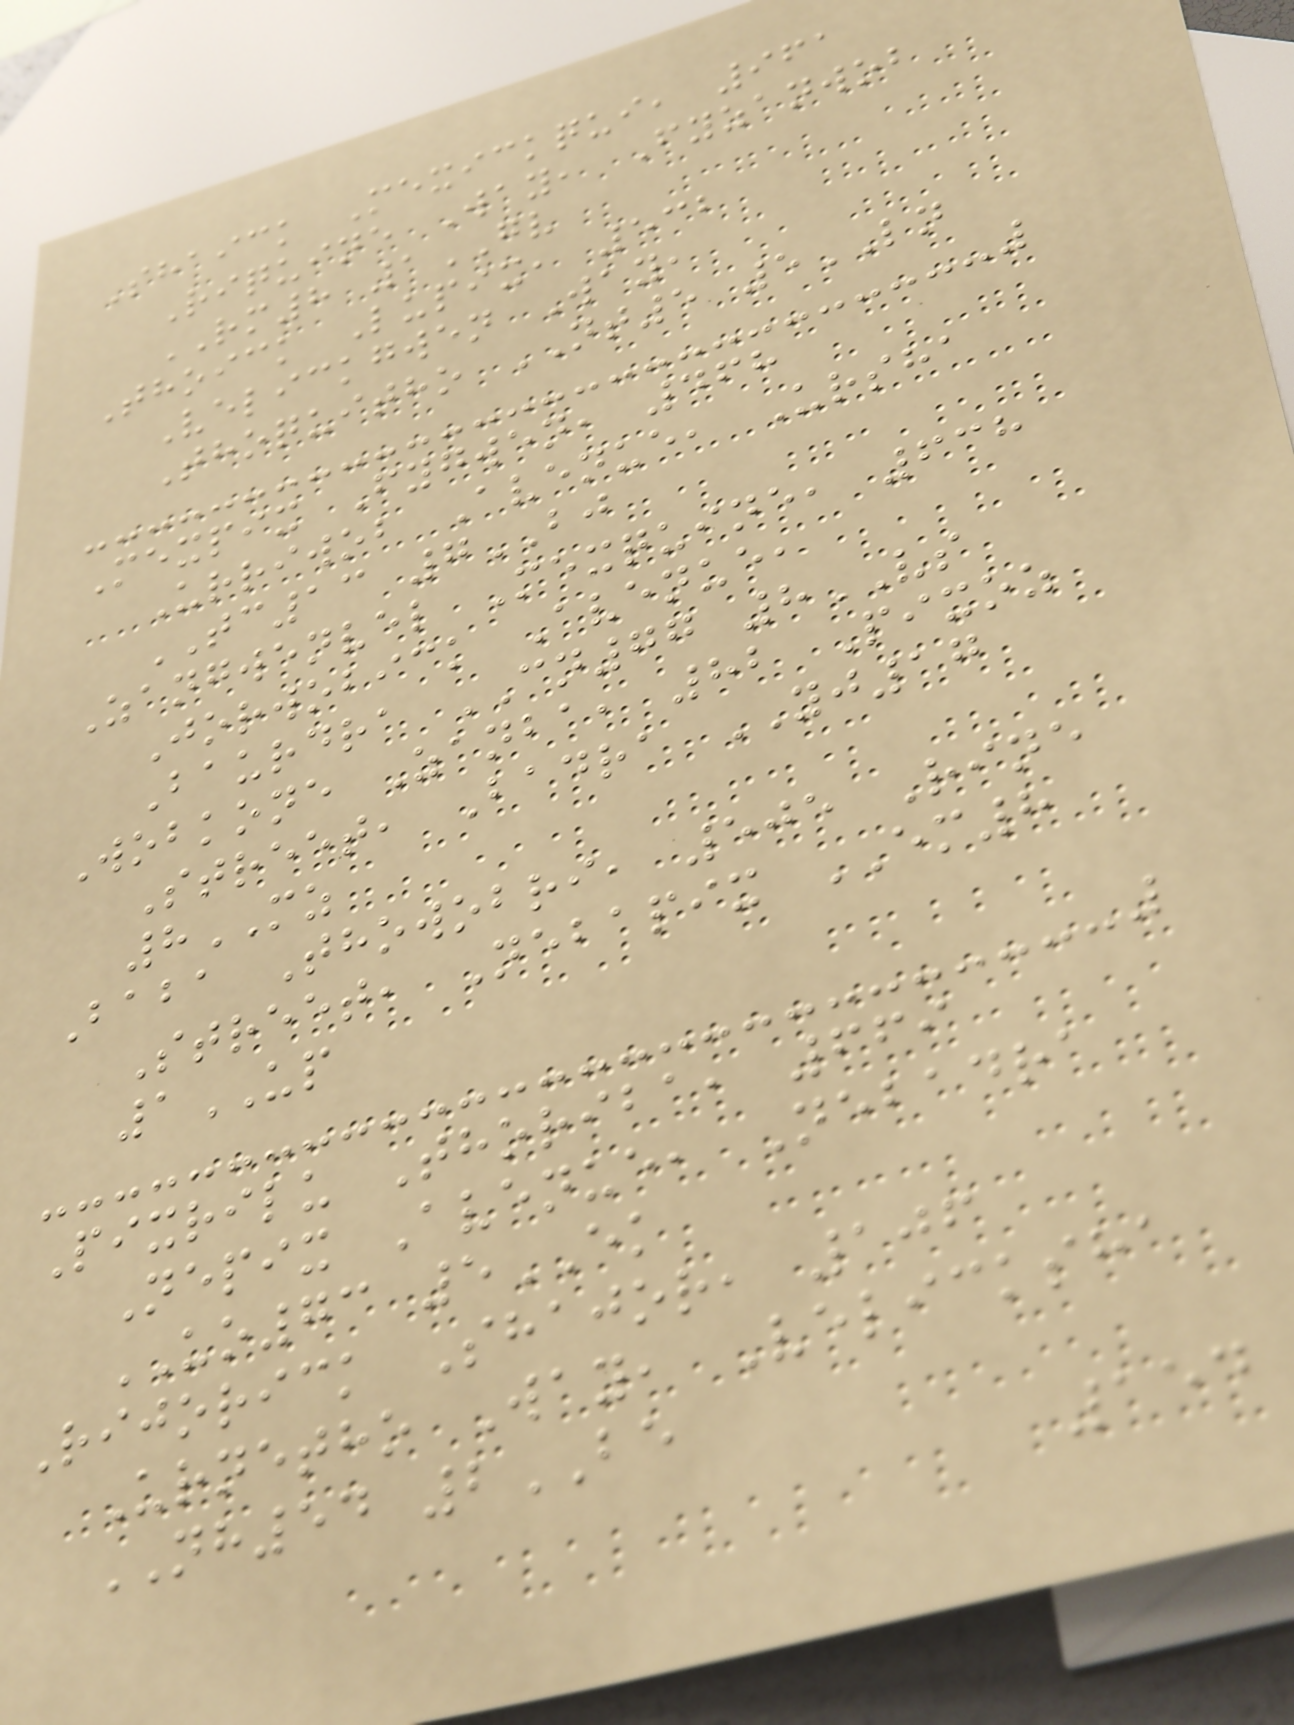Shaick Mexickqui, 961
Riquine Way, Fyzanwob
RM8 1GV
Thoick Lupix, 532
Velickgwen Way,
Thoquitho NT5 5LN
Mexpix Fygwen, 468
Urriwob Avenue, Ursha
TC13 7BJ
Zangwenvel Mexquine, 638
Jorwobick Avenue,
Baurdra CN77 8VS
Wobkone Zanba, 82 Pixoz
Street, Badra YJ17
8MZ
Baba Thowobri, 505 Rine
Street, Nebapix EM8
1UP
Pixrilu Thoriba, 669
Nepix Avenue, Nebadra
UO73 5EK
Rijorick Shajor, 106
Urnetho Way, Velicksha
NH54 2BE
154
